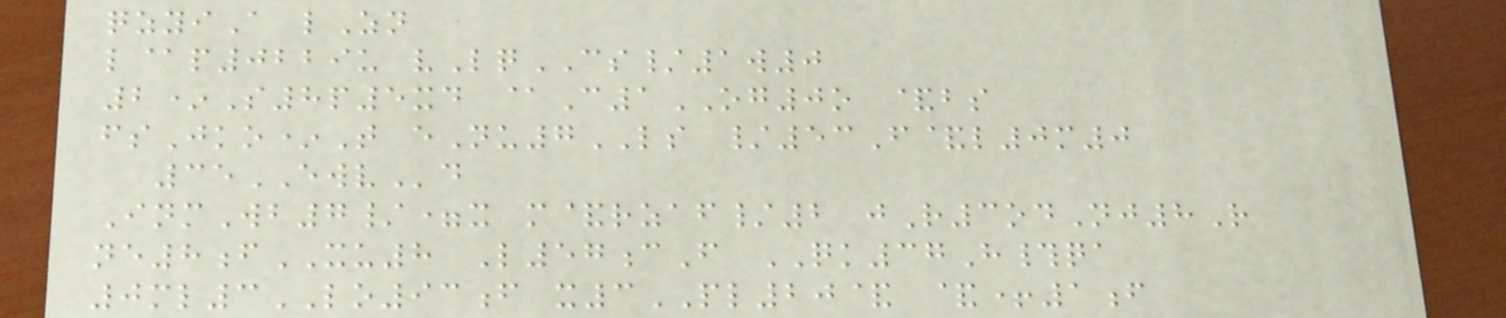qzyiA lZn
l@p0229u vLqCS/1w0
2*S8p5xd @C1OG0o &bs
fsJko*T eNu7LS /53F&l0m0
35EWVd
InmWb7/=x m&rzaf/2 jR3odNj8R
ne8fXU8 L57cF QK37H#qa
0ml3LO93f x3PL20& &+1f
